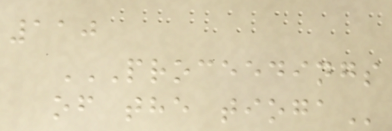110
PROCEEDINGS
OF THE TIOGA
